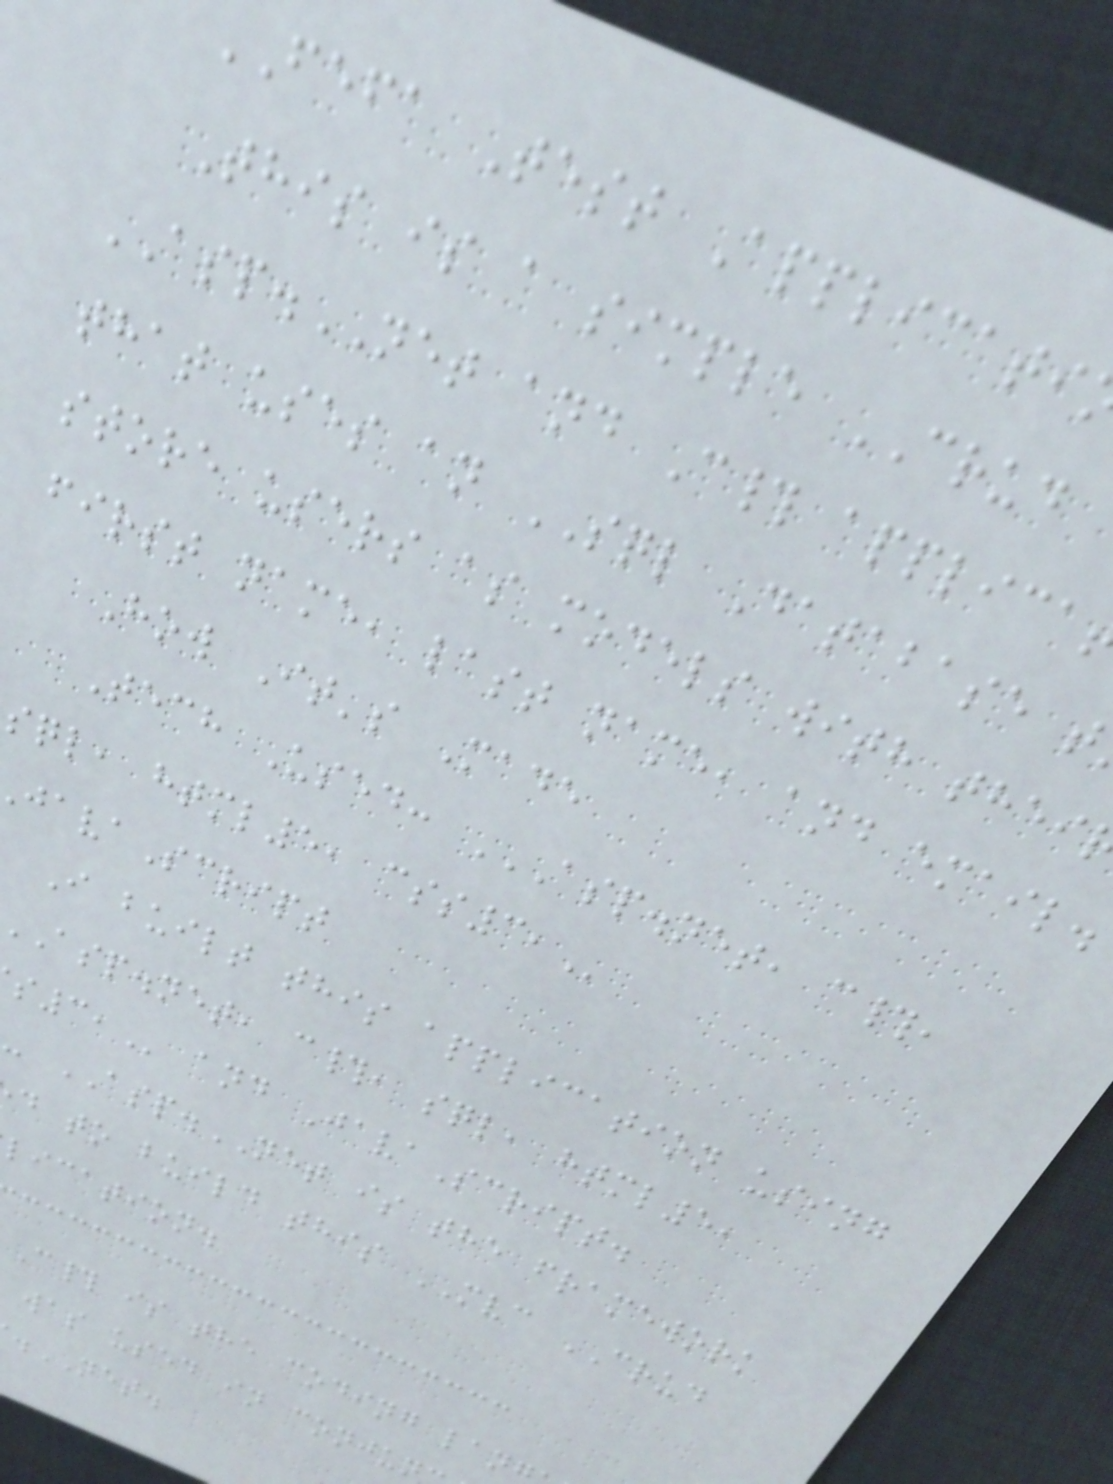FEFA Test Applicati
This is a simple CRUD
ASP.NET and C# applica
that uses an SQL Database t
store users as models with thei
first name, last name, and email.
How It's Made
Tech Used: ASP.NET, C#,
sql, html5,
avaScript
I built this application using
asp.net, c#, sql, html5,
and JavaScript.
- ASP.NET is the framework
d to build this MVC CRUD
lication.
C# is the coding lan
was used in conjun
.NET.
